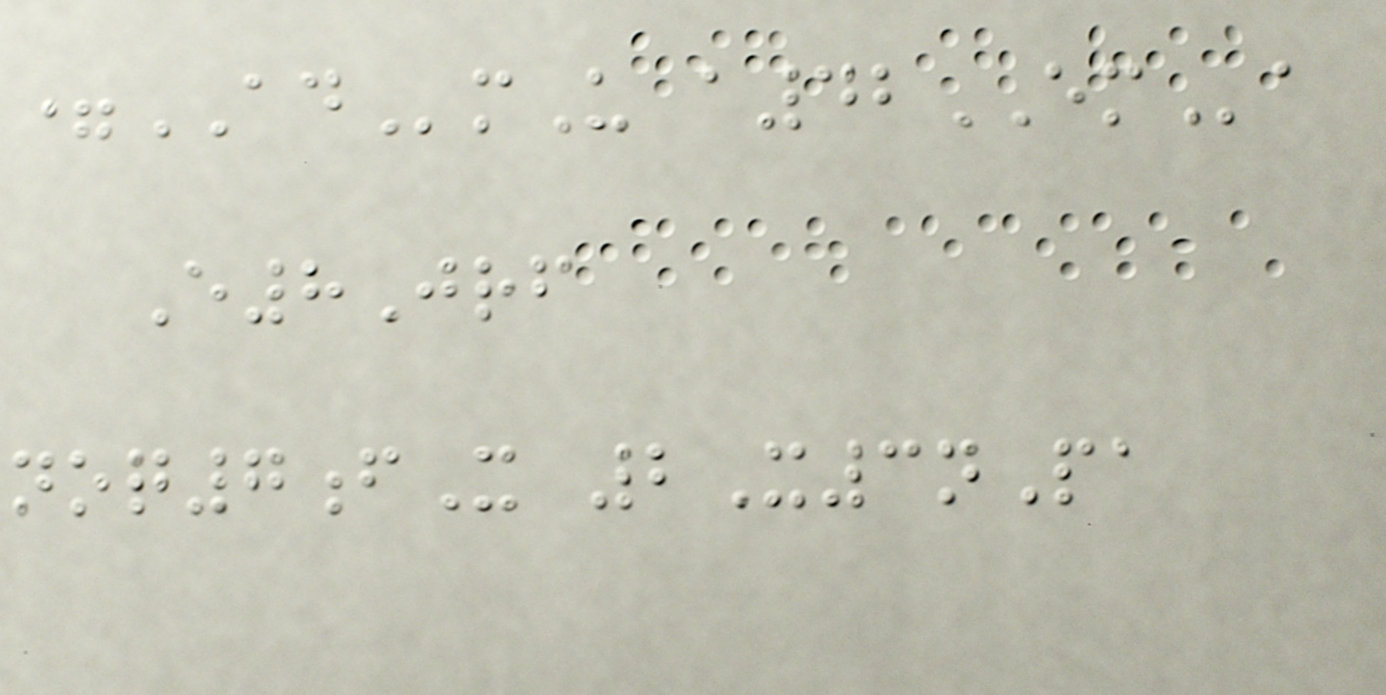=ADmU a42EMa
E8Jrf
noq7fX 2X3nPa
